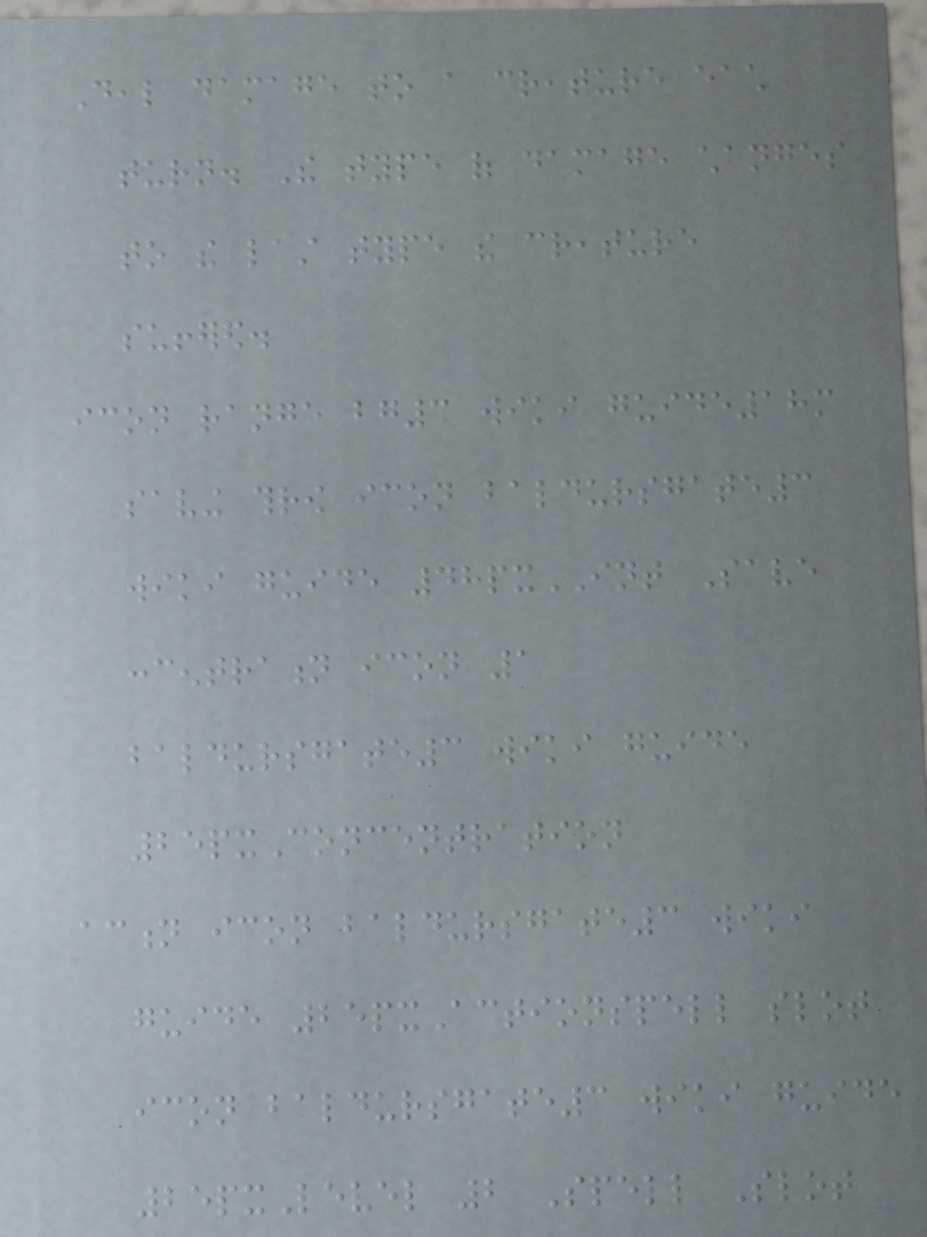Deal damage to a creature each
turn. The type of damage changes
to the last type the creature
suffered.
icon range bg3 wiki guide18m
saving throw icon baldursgate3
wiki guide 48pxINT Save
concentration icon 1
baldursgate3 wiki guide
25pxConcentration
action icon baldursgate3 wiki
guide 25pxActionspell slot
icon baldursgate3 wiki guide
25pxLevel 2 Spell Slot
